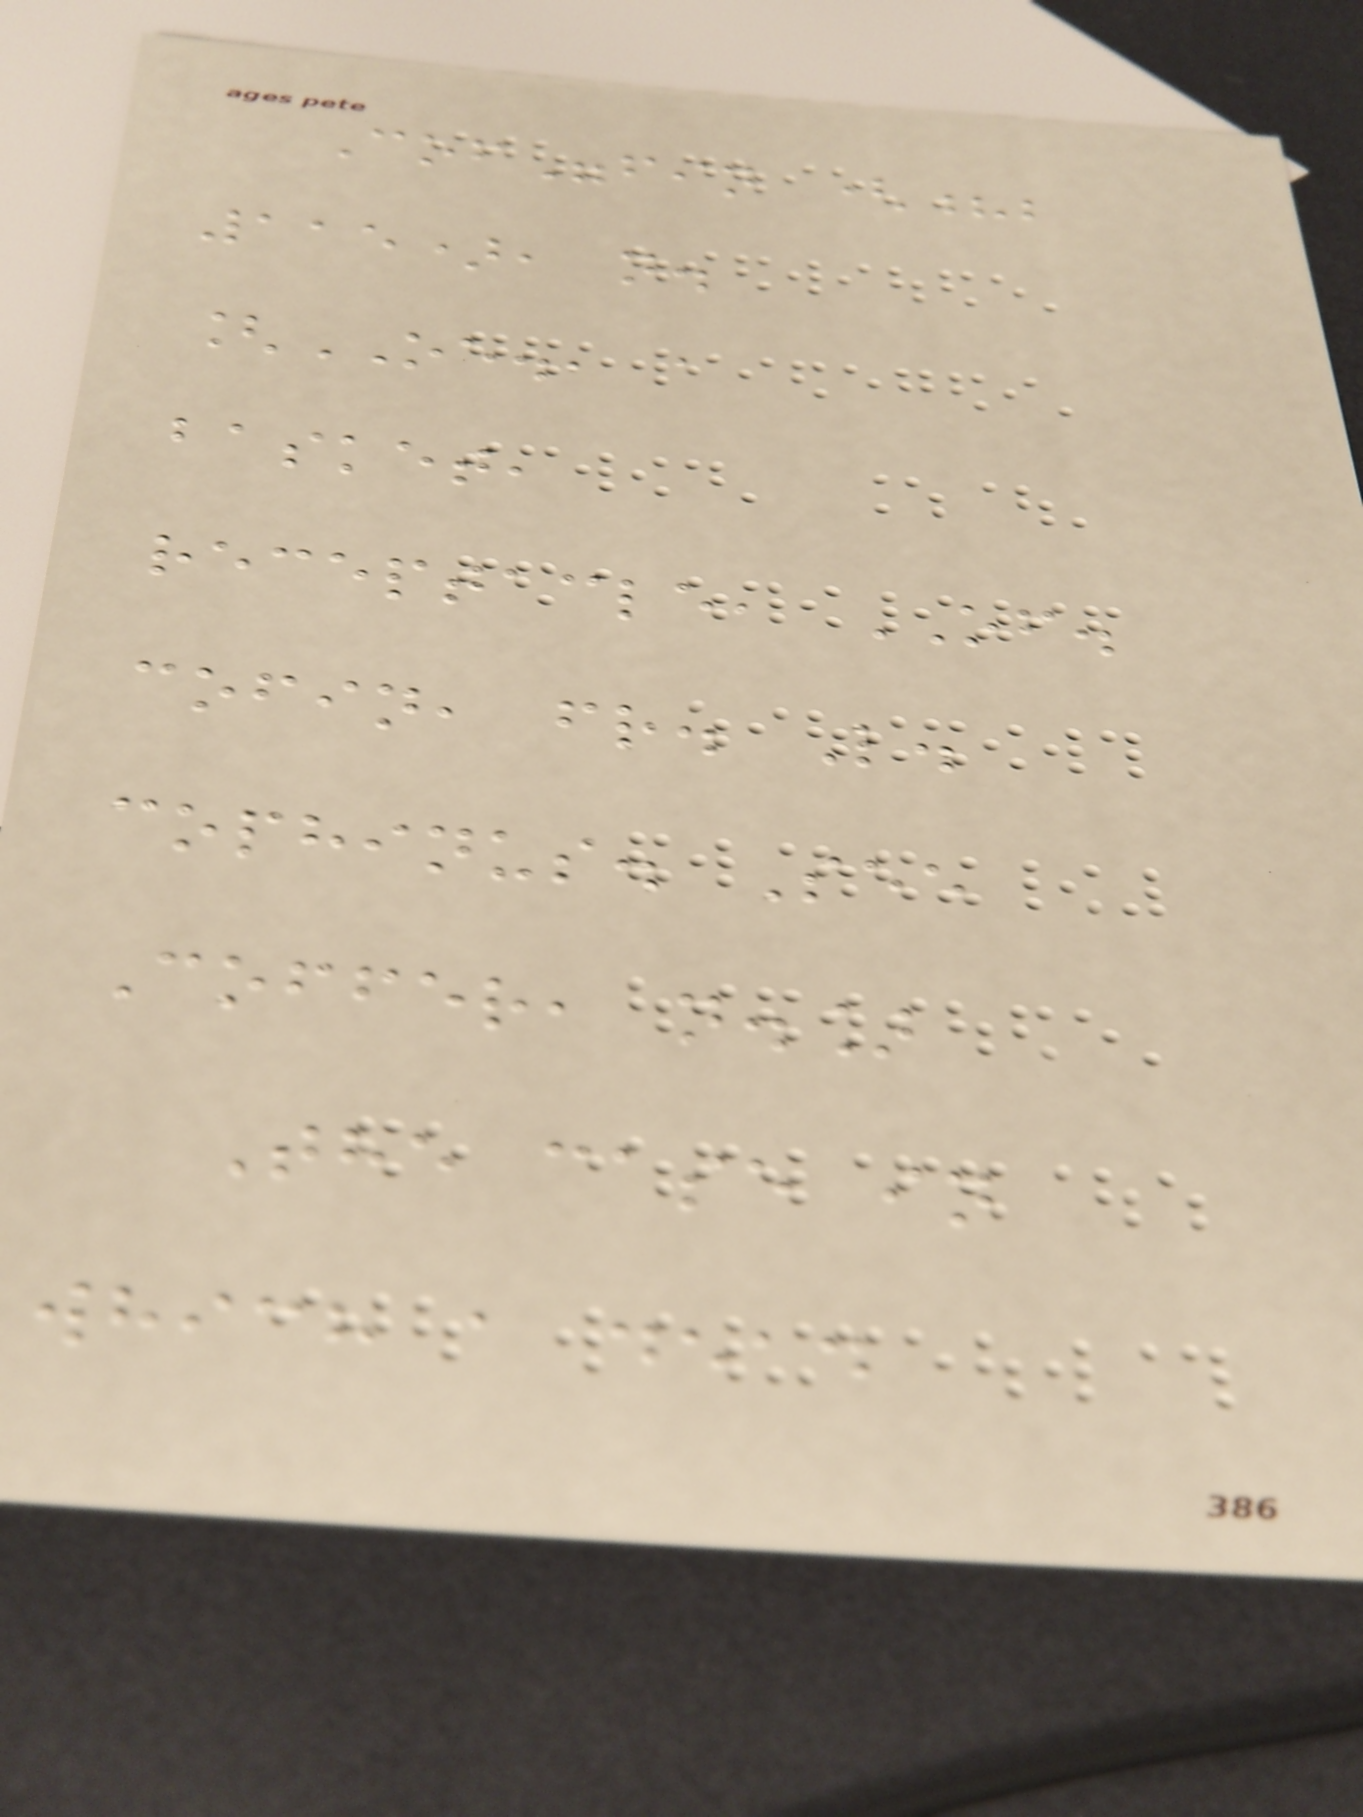Cof"fin (?;
115), n.
[OE., a
basket,
receptacle, OF.
cofin, fr. L.
cophinus. See
Coffer, n.]
The case in
which a dead
